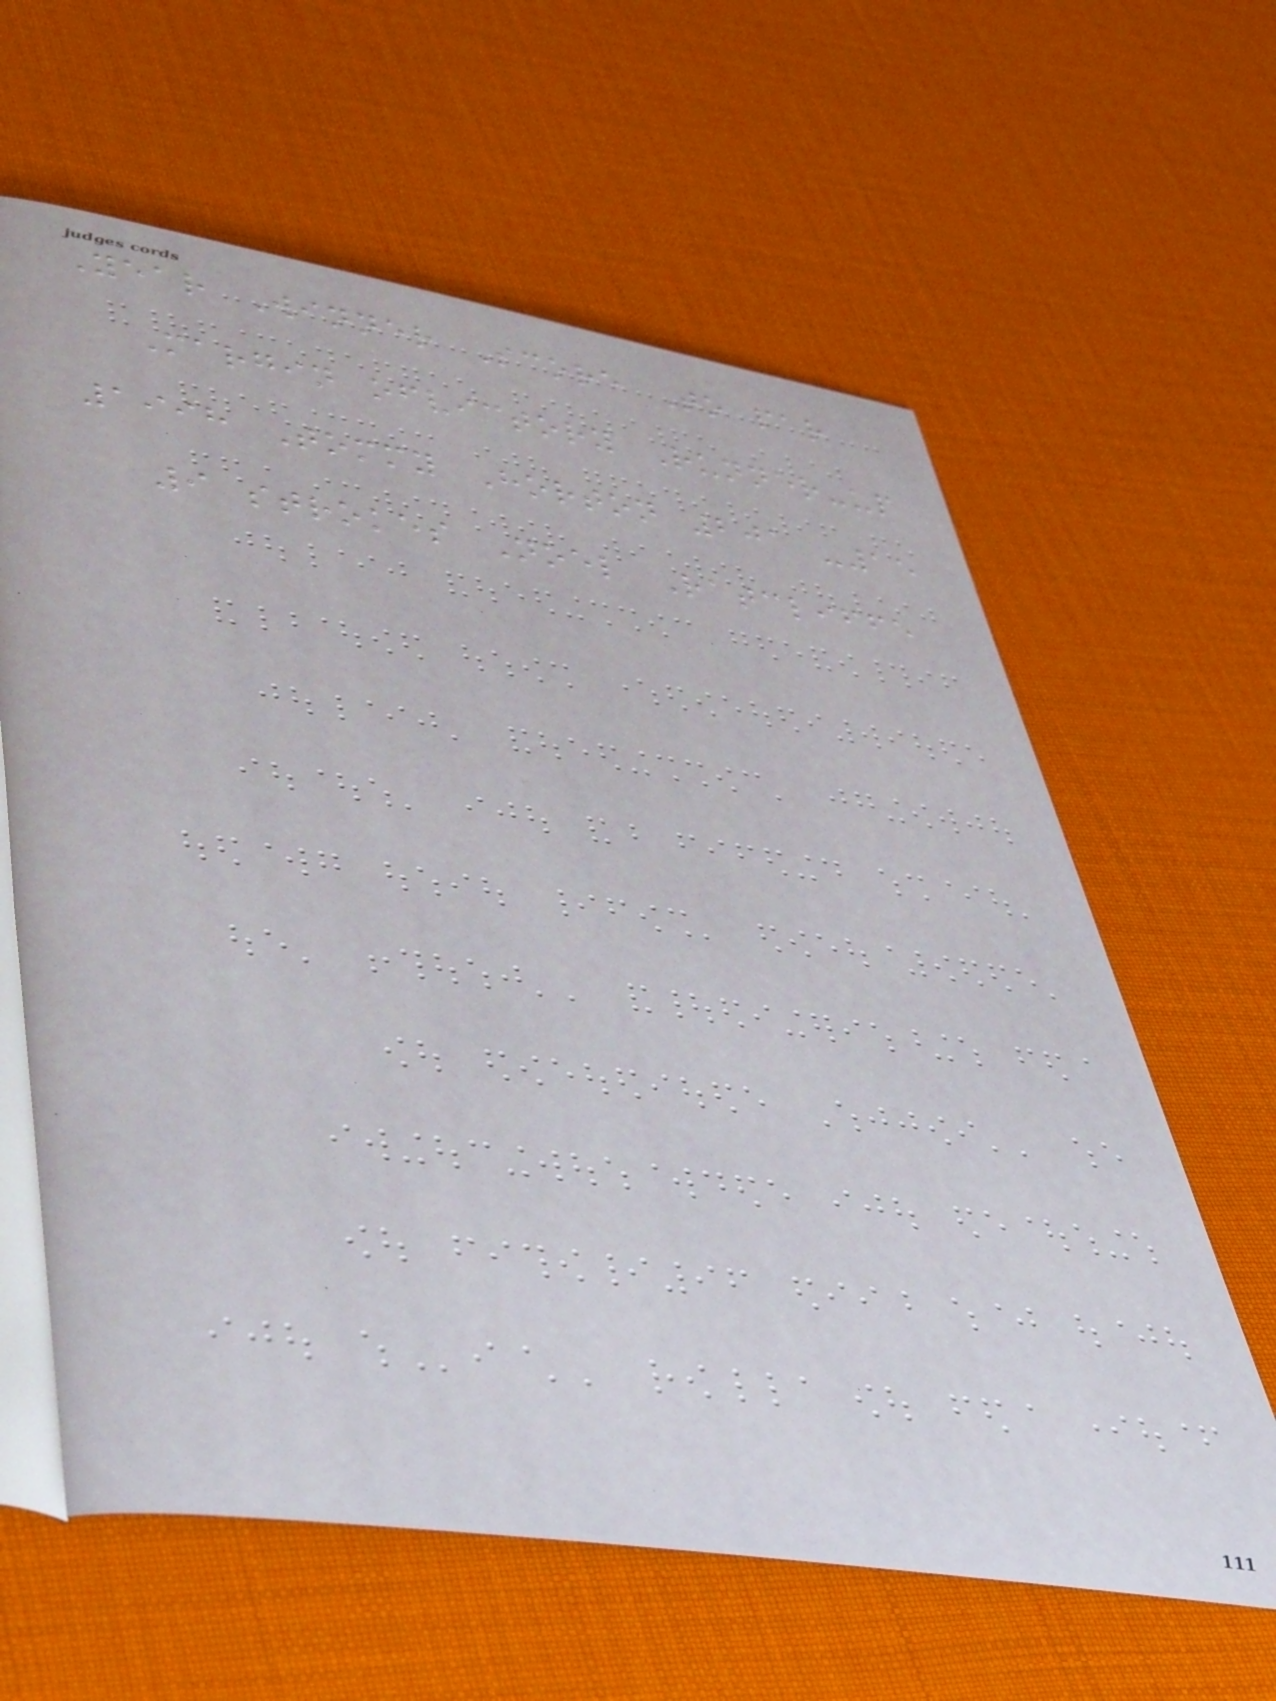Year Winner Score To par
Margin ofvictory Runner-up
1998 Tommy Horton 201 -15
9 strokes Noel Ratcliffe
